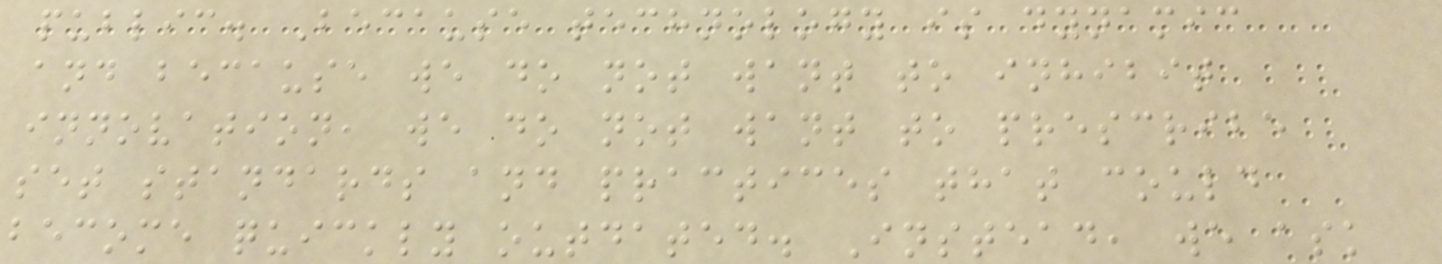public. Because technology is dynamic
and because we do not want to inhibit
innovation, we do not want to prescribe
set standards and practices that could
become quickly outdated. Instead, we ask
